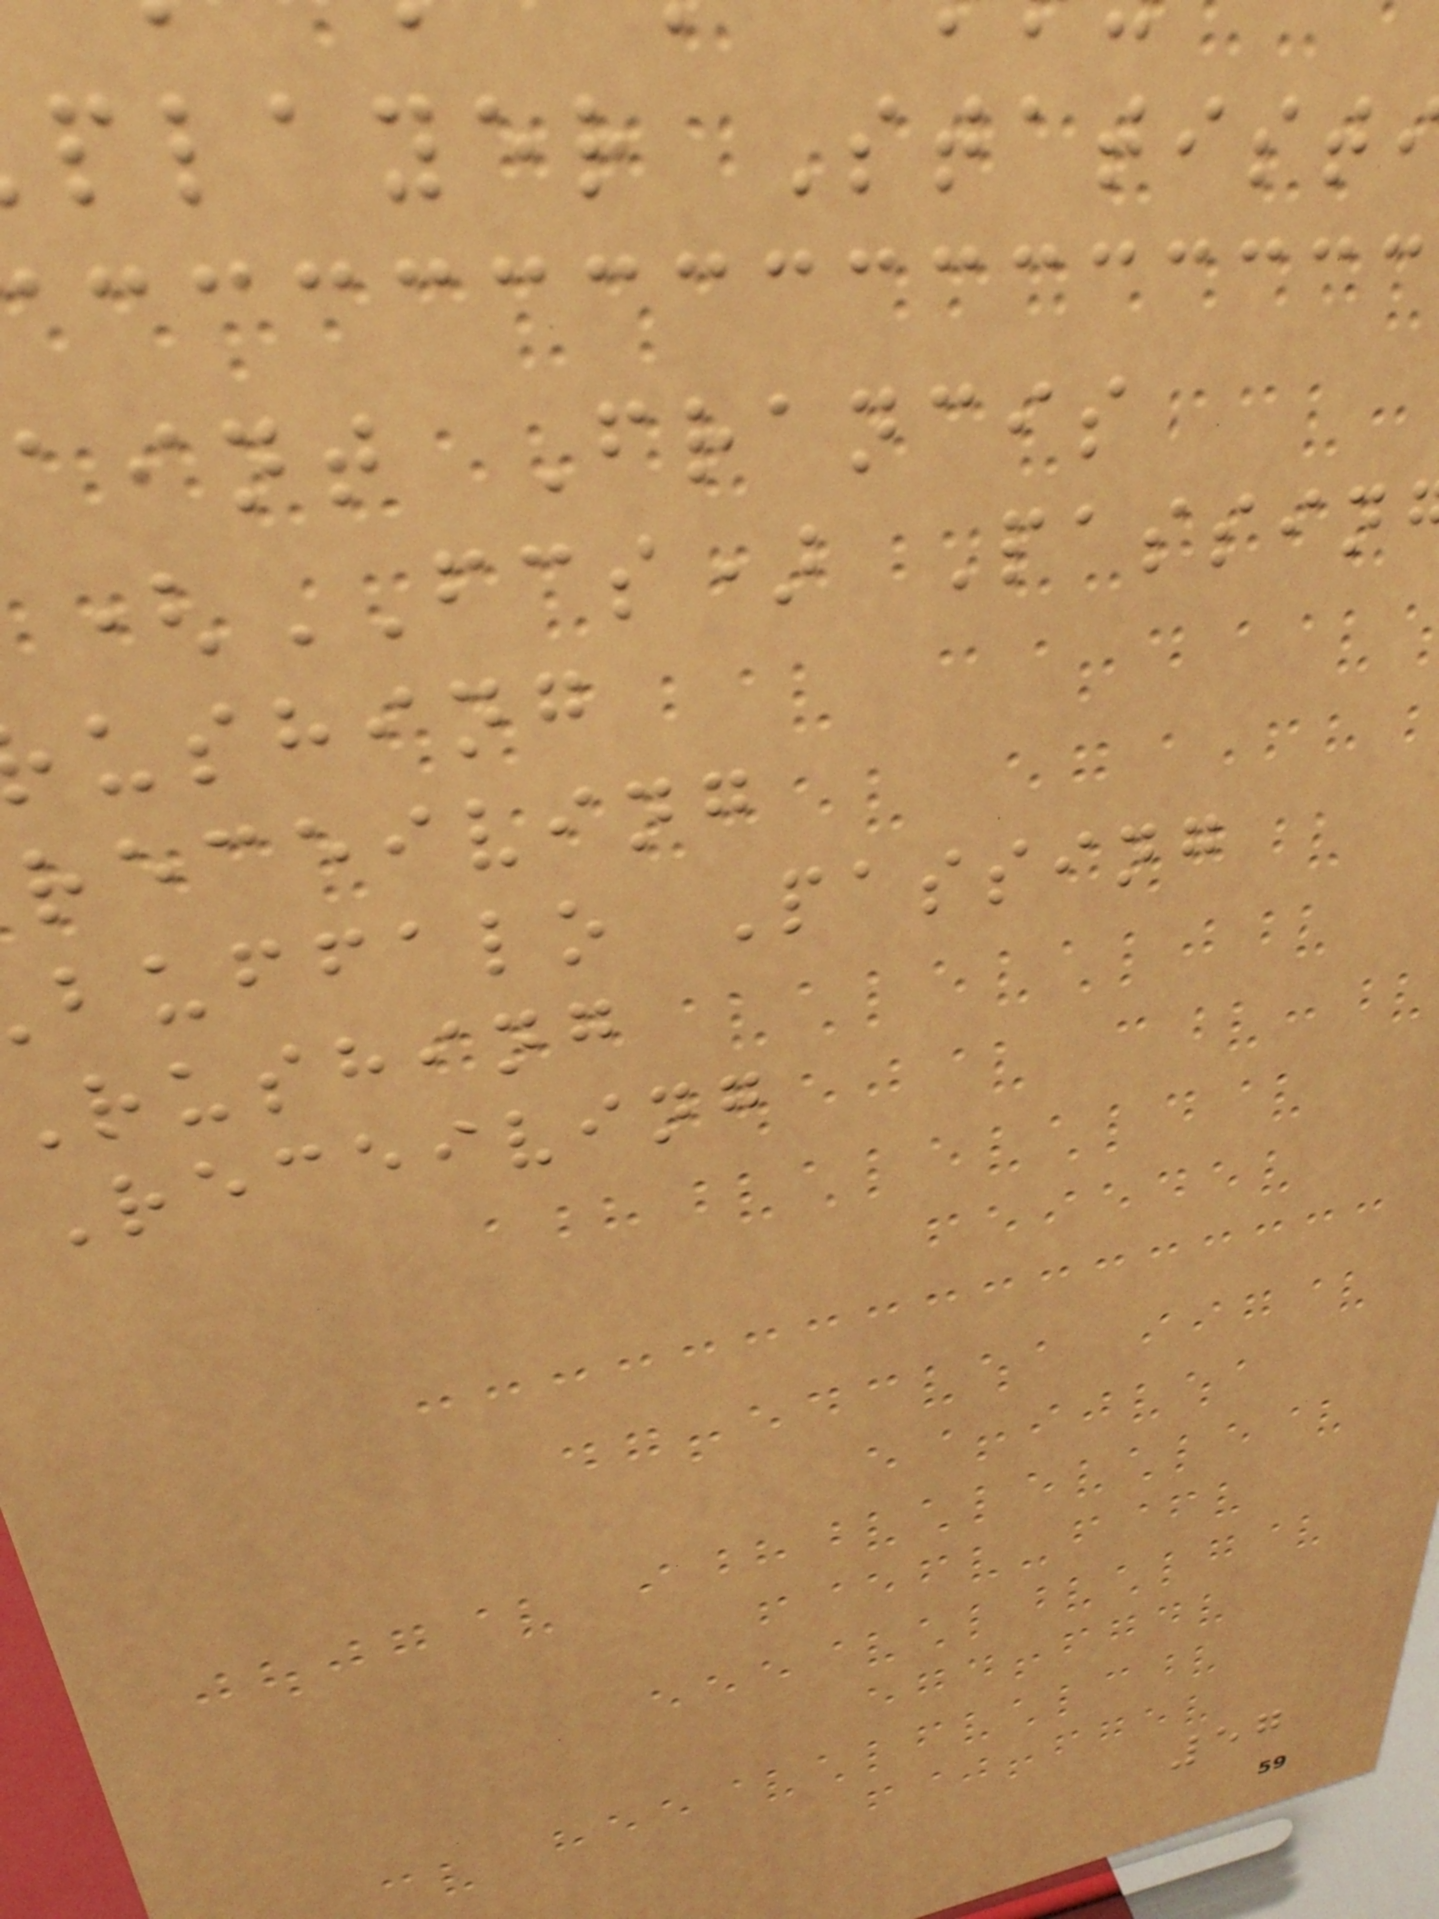player Statist
aint Francis
(FCS) Passin
ushing
receiving
buffalo Passing
rushing
Receiving
57
